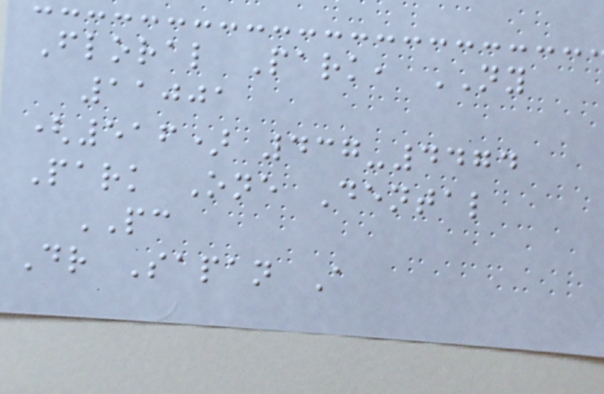Floral Park, NY
11001
(516) 437-4474
Park One Dental
PC
Dr Sapan A
